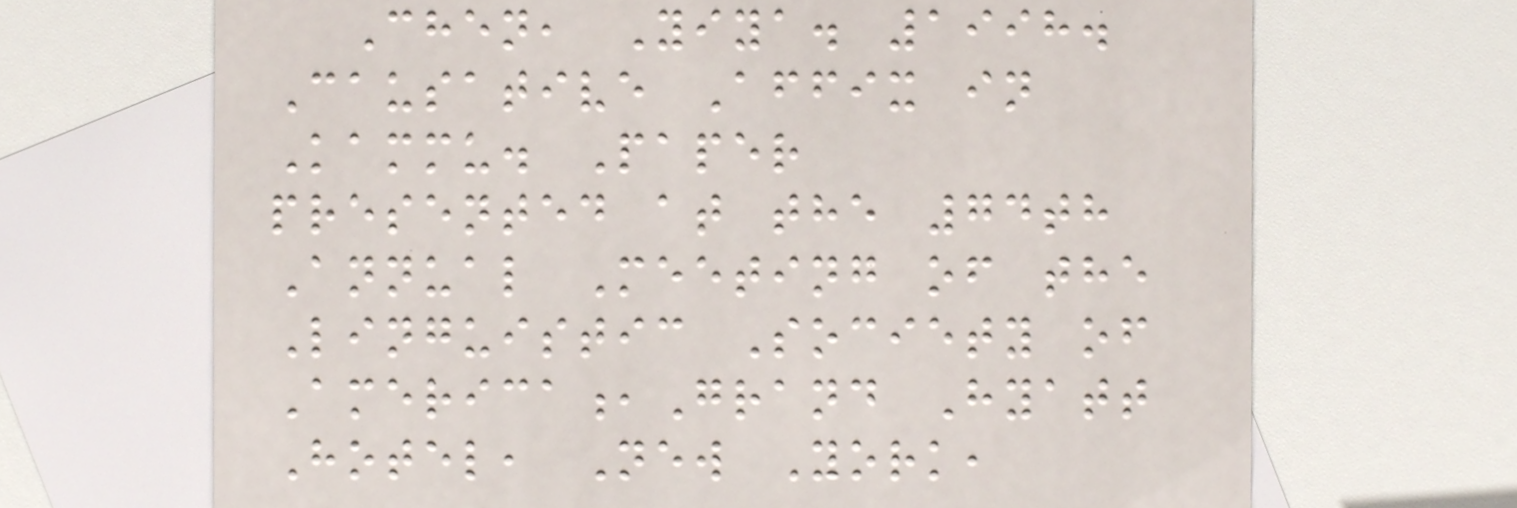Chen, Yiya. 1998.
Causative Affix in
Kammu. Paper
presented at the 74th
Annual Meeting of the
Linguistic Society of
America,Grand Hyatt
Hotel, New York,
